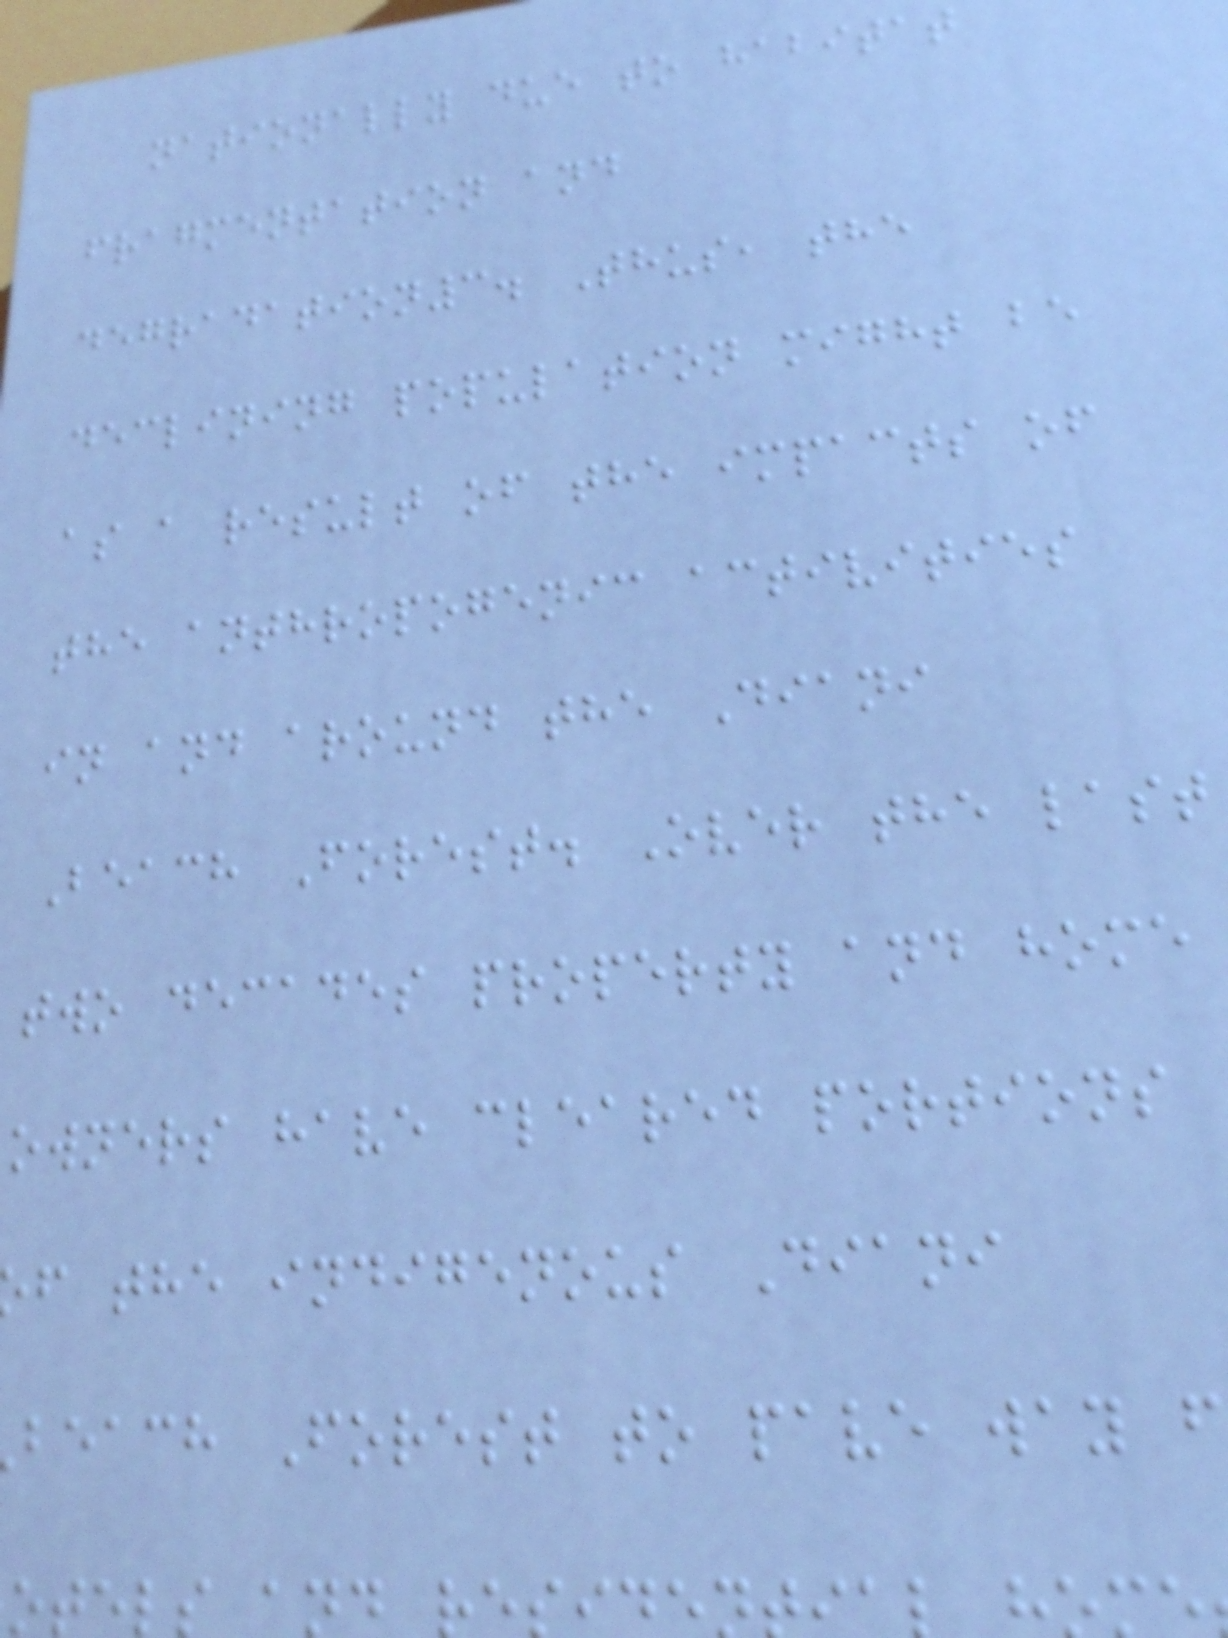nationally due to habitat
fragmentation and
degradation3. Thus, the
declining population might be
as a result of the impacts of
the anthropogenic activities
in and around the Diani
Beach Forest. Over the last
two decades property and home
owners have cleared portions
f the indigenous Diani
beach Forest to pave way f
otels and
